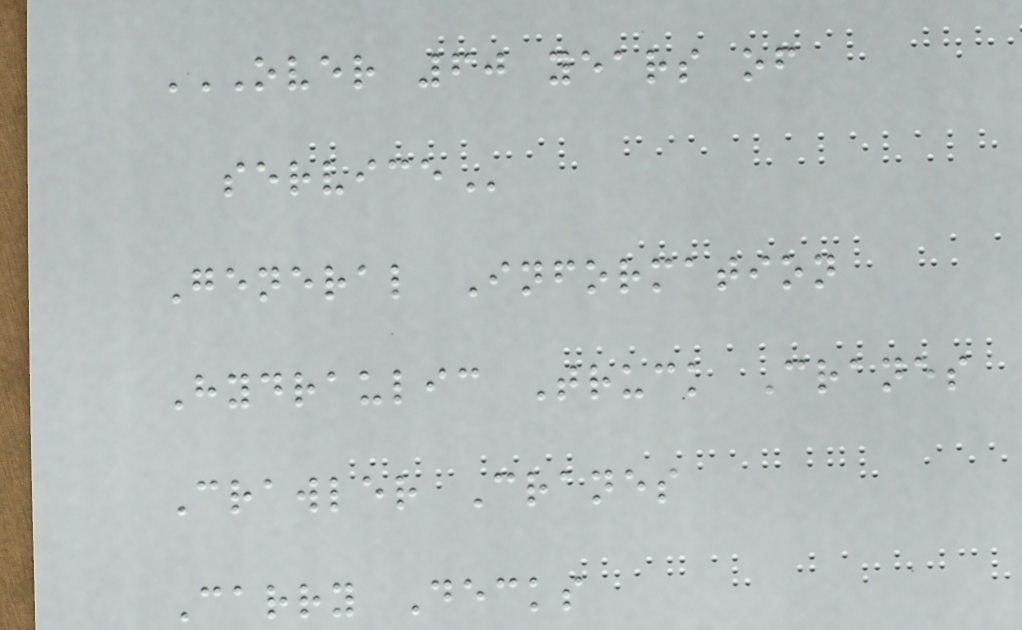OVER 60 YEARS OF
SERVICE
General Information
Hydraulic Truck Cranes
Crawler Cranes
Carry Decks
